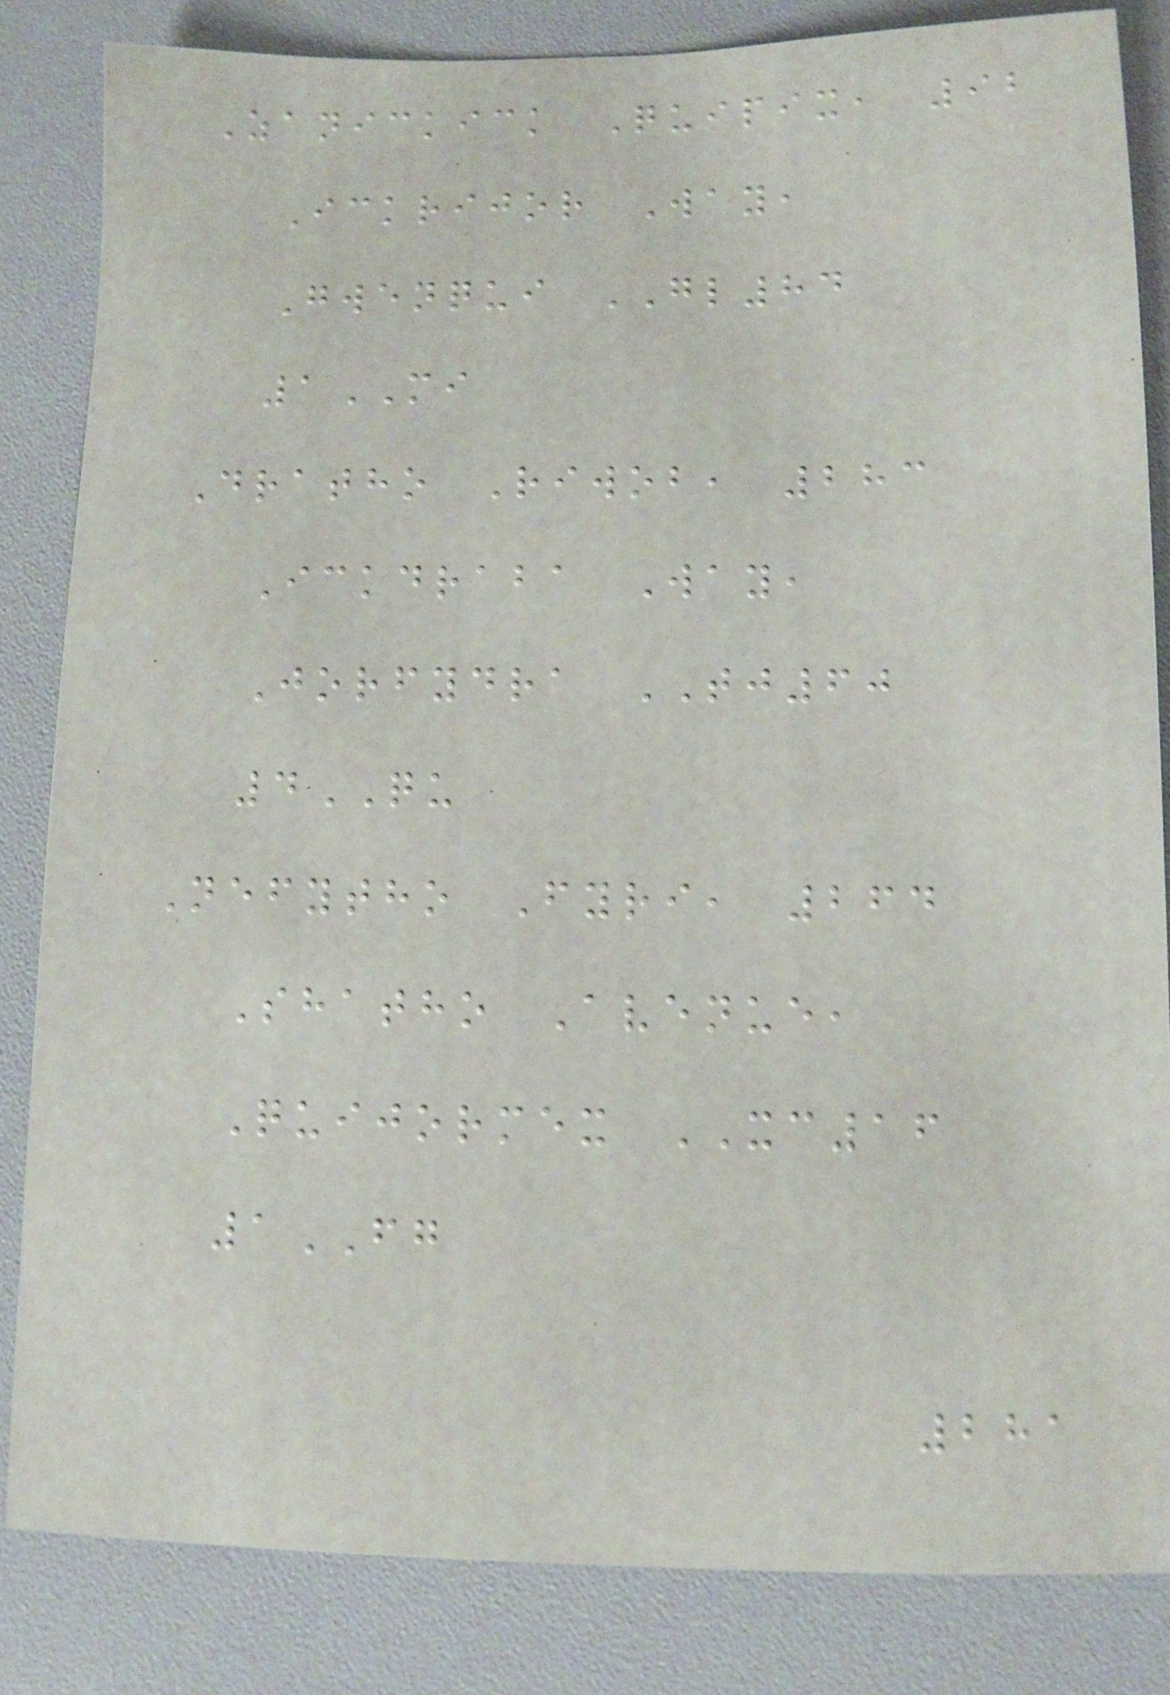Zanickick Quipix, 92
Ickrijor Way,
Gwenqui GL84
1MI
Dratho Riwob, 283
Ickdraba Way,
Jorfydra TJ60
4QU
Nefytho Fyri, 264
Shatho Avenue,
Quijormex XC16
1FG
281
